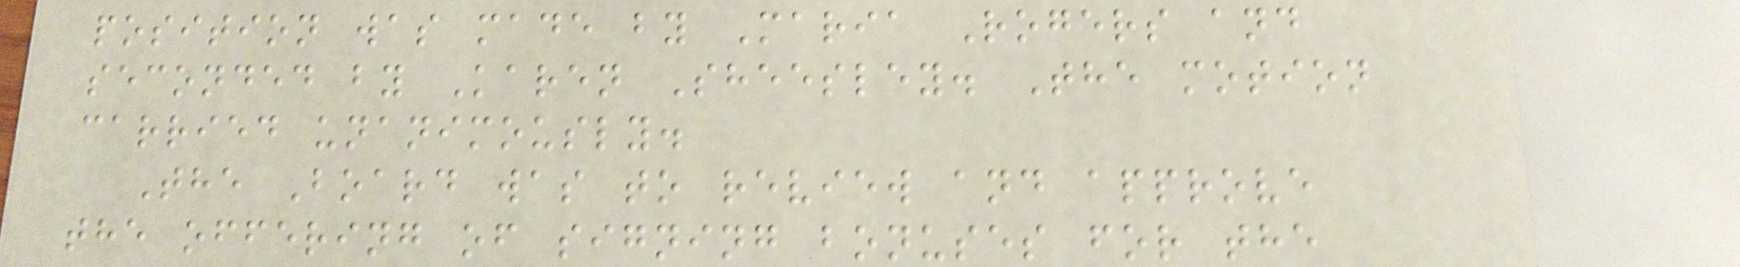position was made by Maria Rogers and
seconded by Karen Sheesley. The motion
carried unanimously.
The Board was to review and approve
the offering of signing bonuses for the
